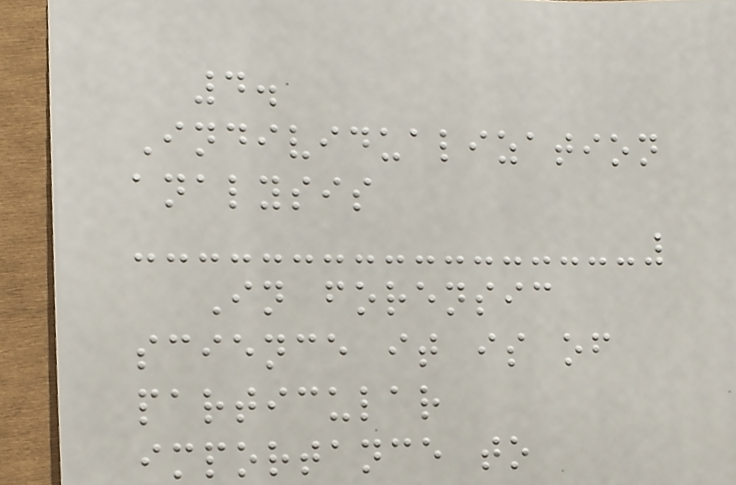4.
Individualization
analysis
In forensic
science it is of
particular
importance to
